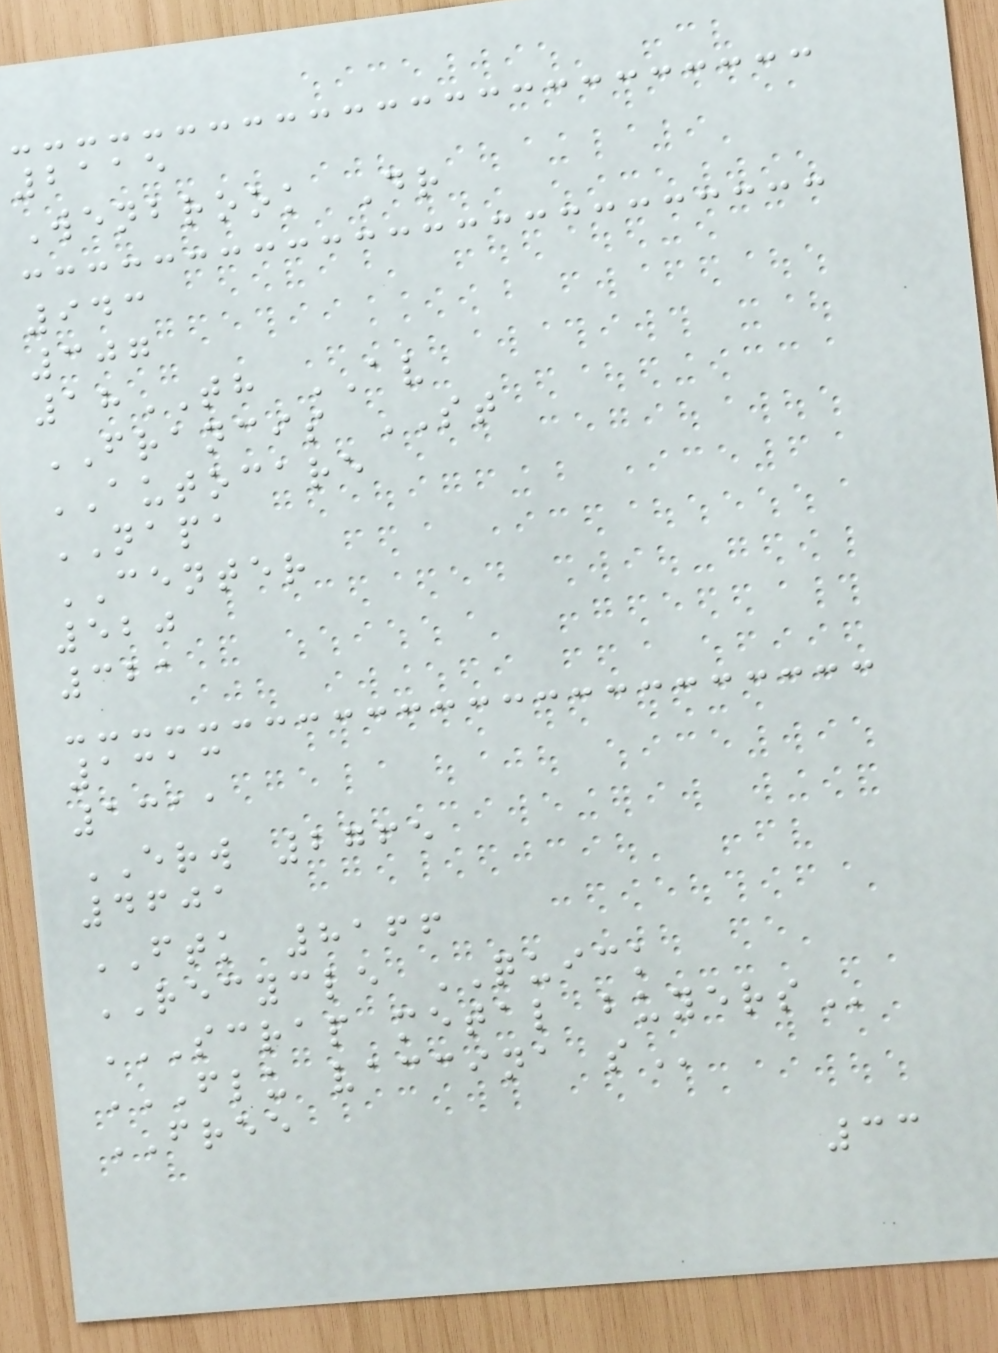2115
Wenbrook Dr
943
307
18TH AV
FRANCIS ST
AUTOCARE
NAPA
CENTER
520
321
1313
1311
ERW 2765
4601
FTK 8166
RECYCLE QUICK
SCRAP METAL BUYERS
FLU VACCINA S
FREE
33
